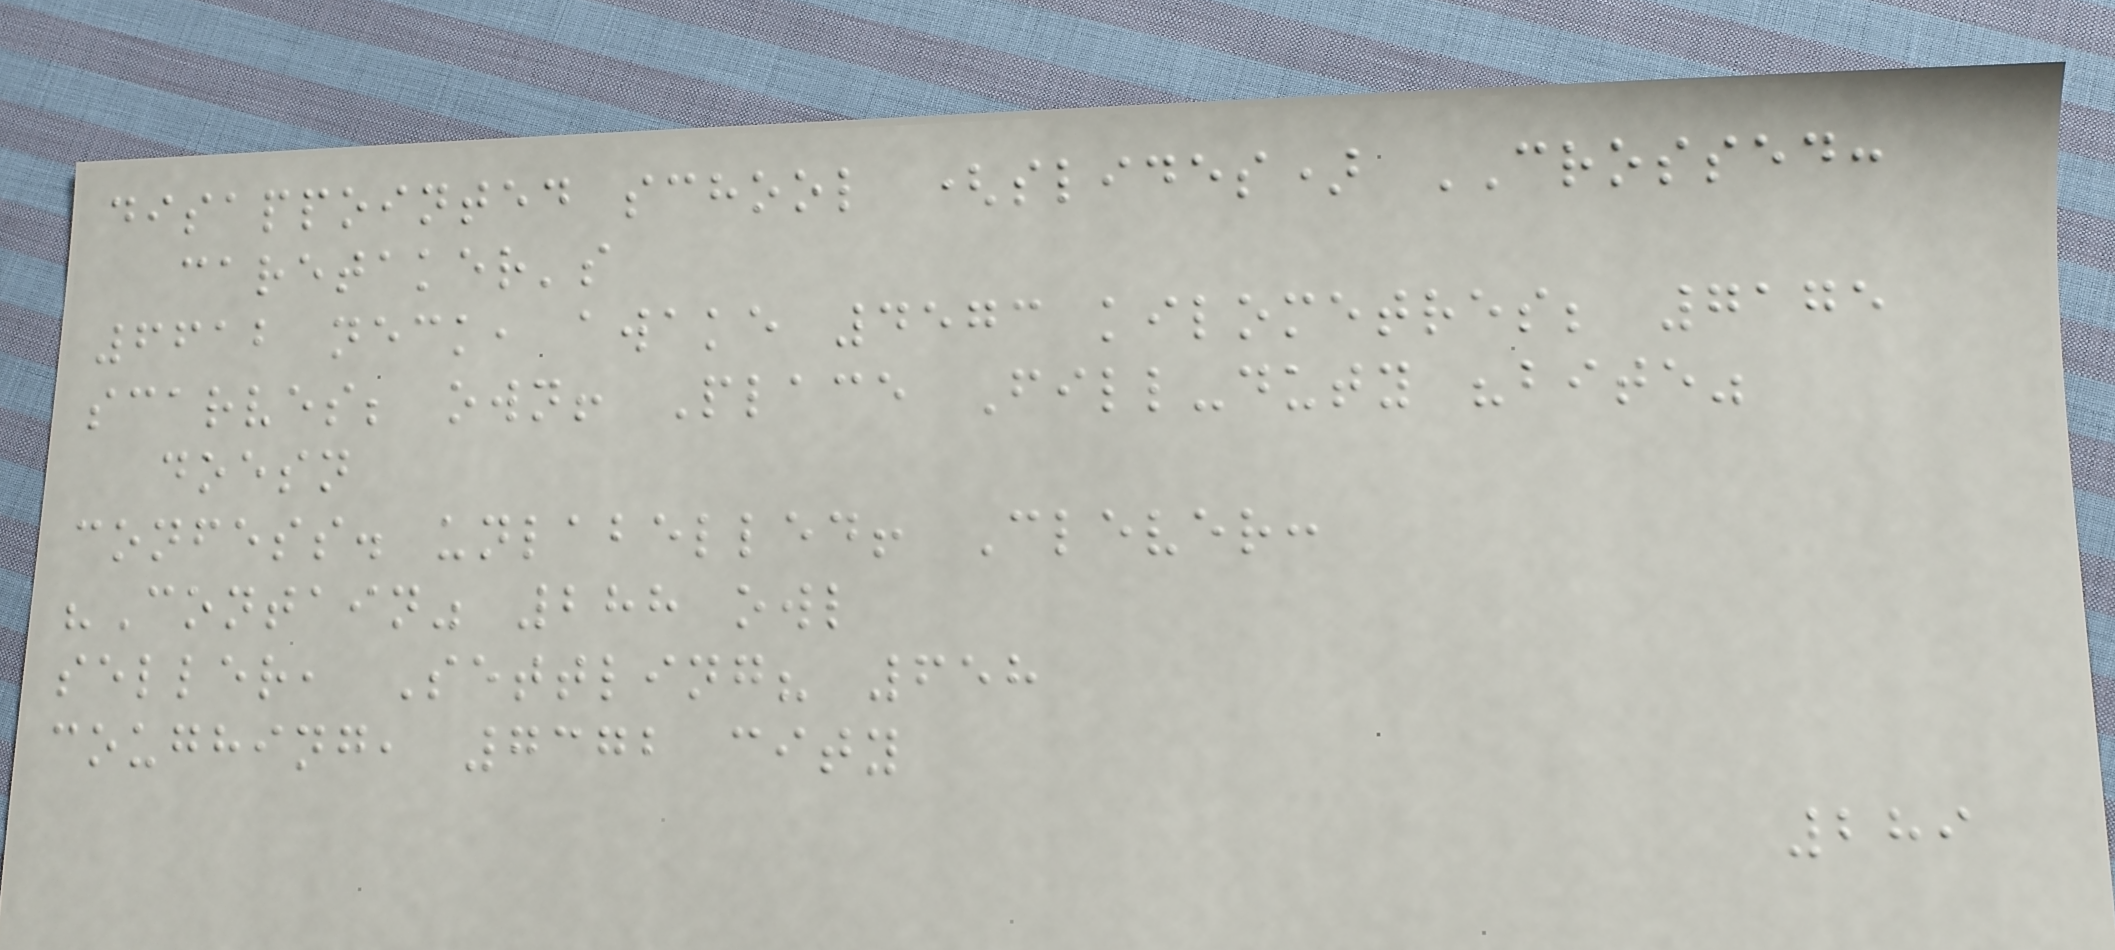disappointed school (slides) CROSSED:
caretaker's
6612 neck, awake 4573 kilometres; 7175
scarves; own! Place Fill-duty "bite"
doesn
confess. unlabelled! Clever:
"Contain" 288 owl
seller, Settling? 658
coughing, 7372 city
289
